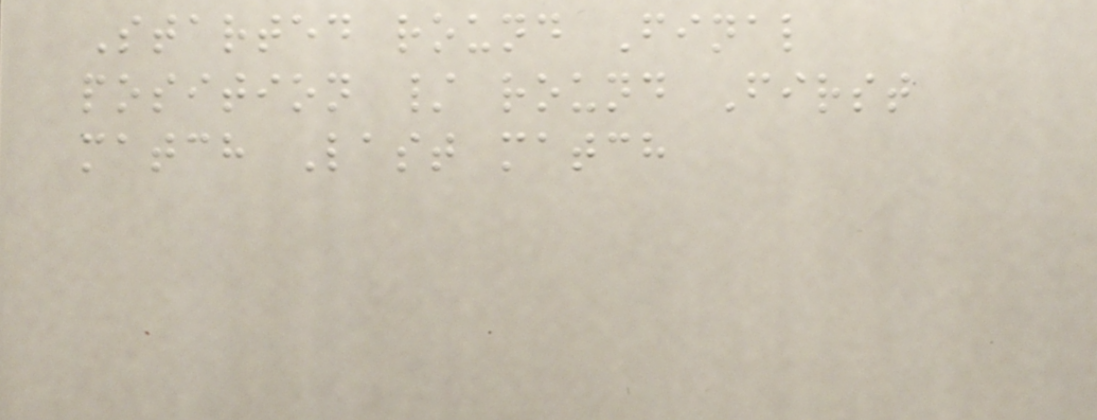Started round Final
position / round First
match Last match
